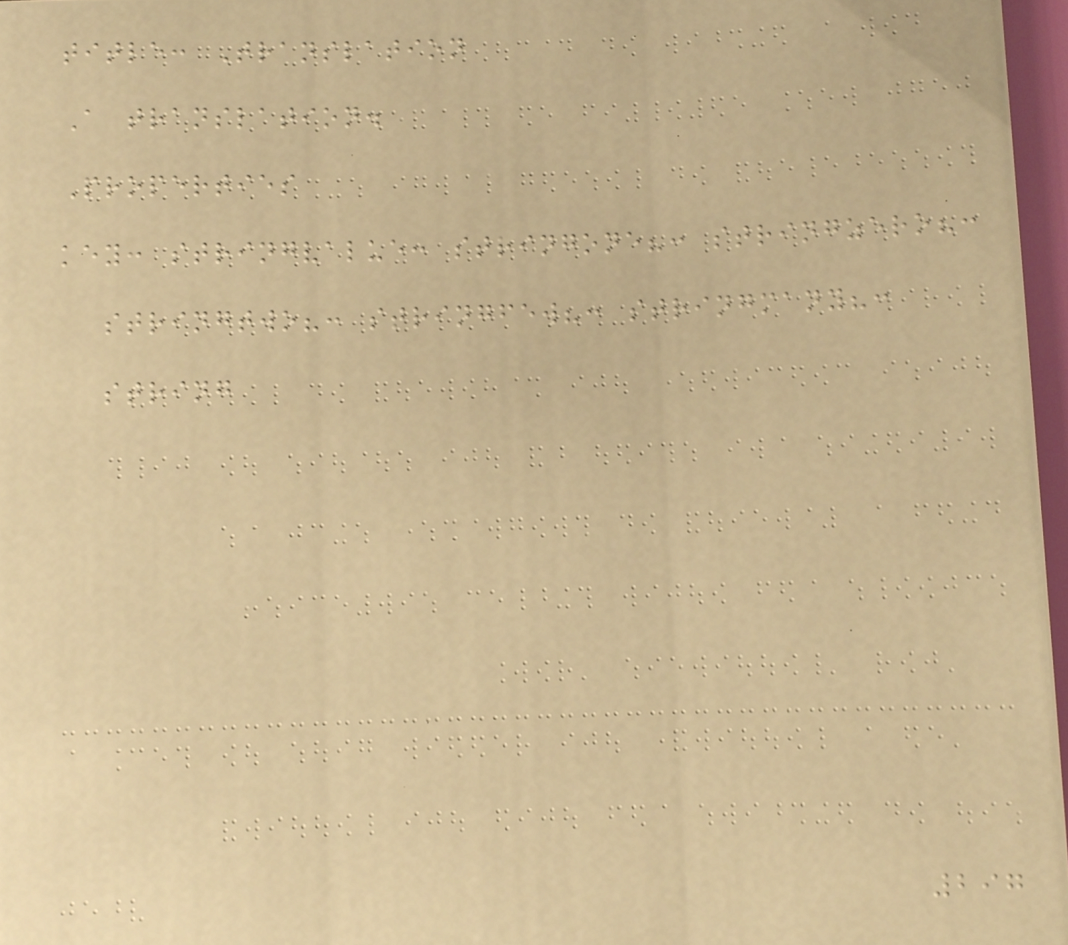title: Translation
A translation.
Properties
key: stringvalue: stringone?: stringzero?:
stringtwo?: stringfew?: stringmany?:
string
297
